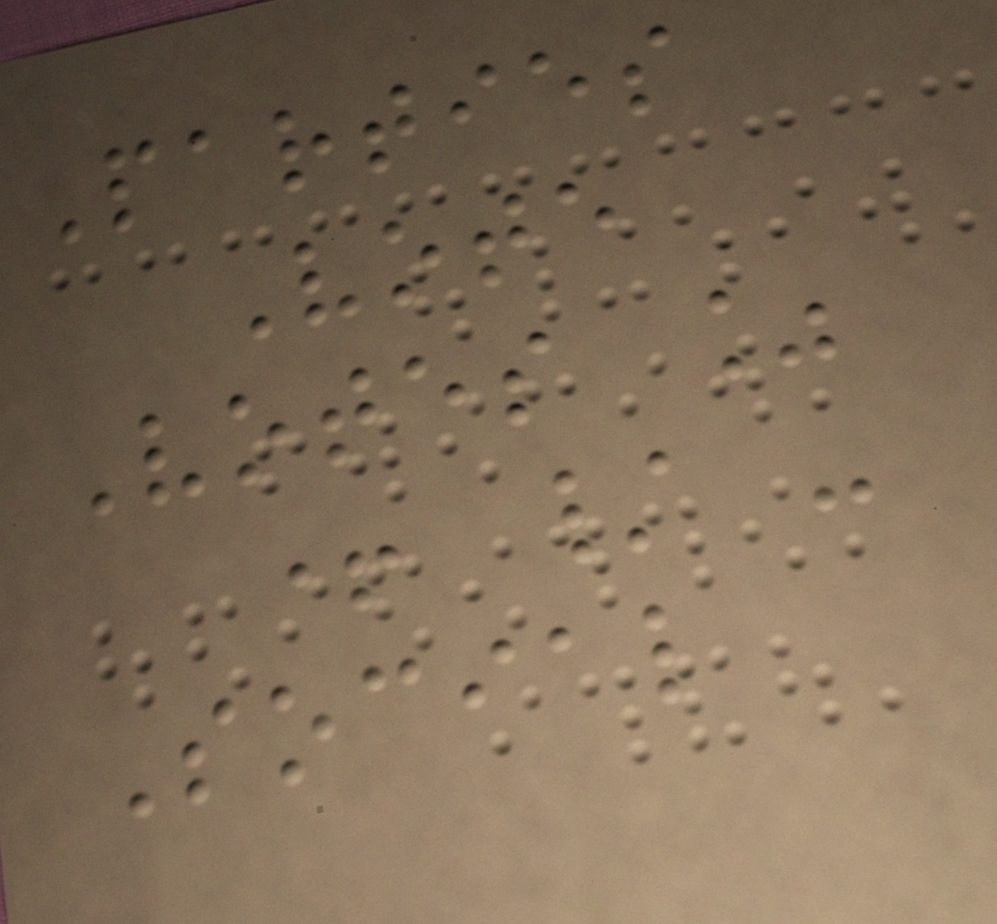Parties
Vote
Votes %
+ / -
Social
